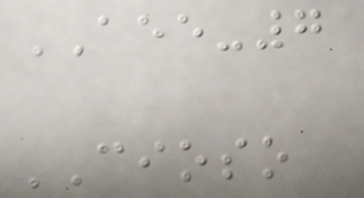AEE-7
CIOSO
